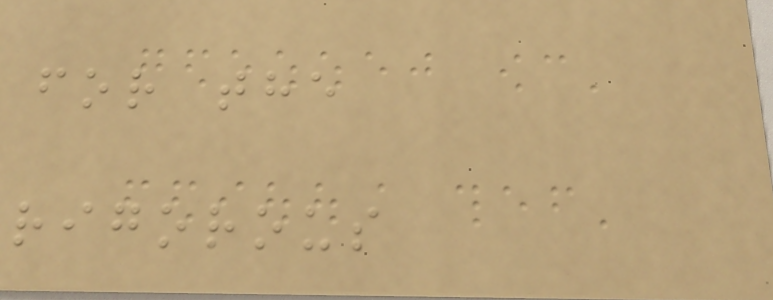for the
rigorous
